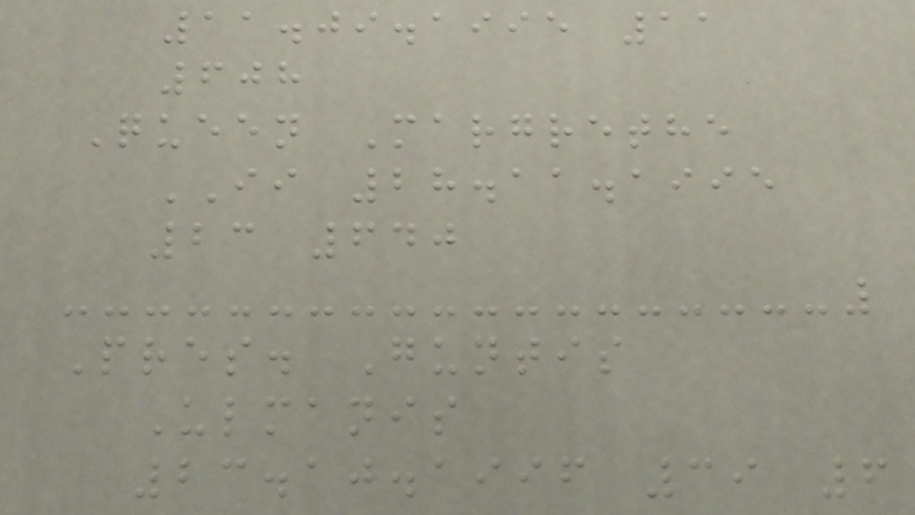11.09.1995 11
608
Queen Margrethe
II 28.11.1995
23 640
Pres. Guntis
Ulmanis
23.10.1996 39 6
